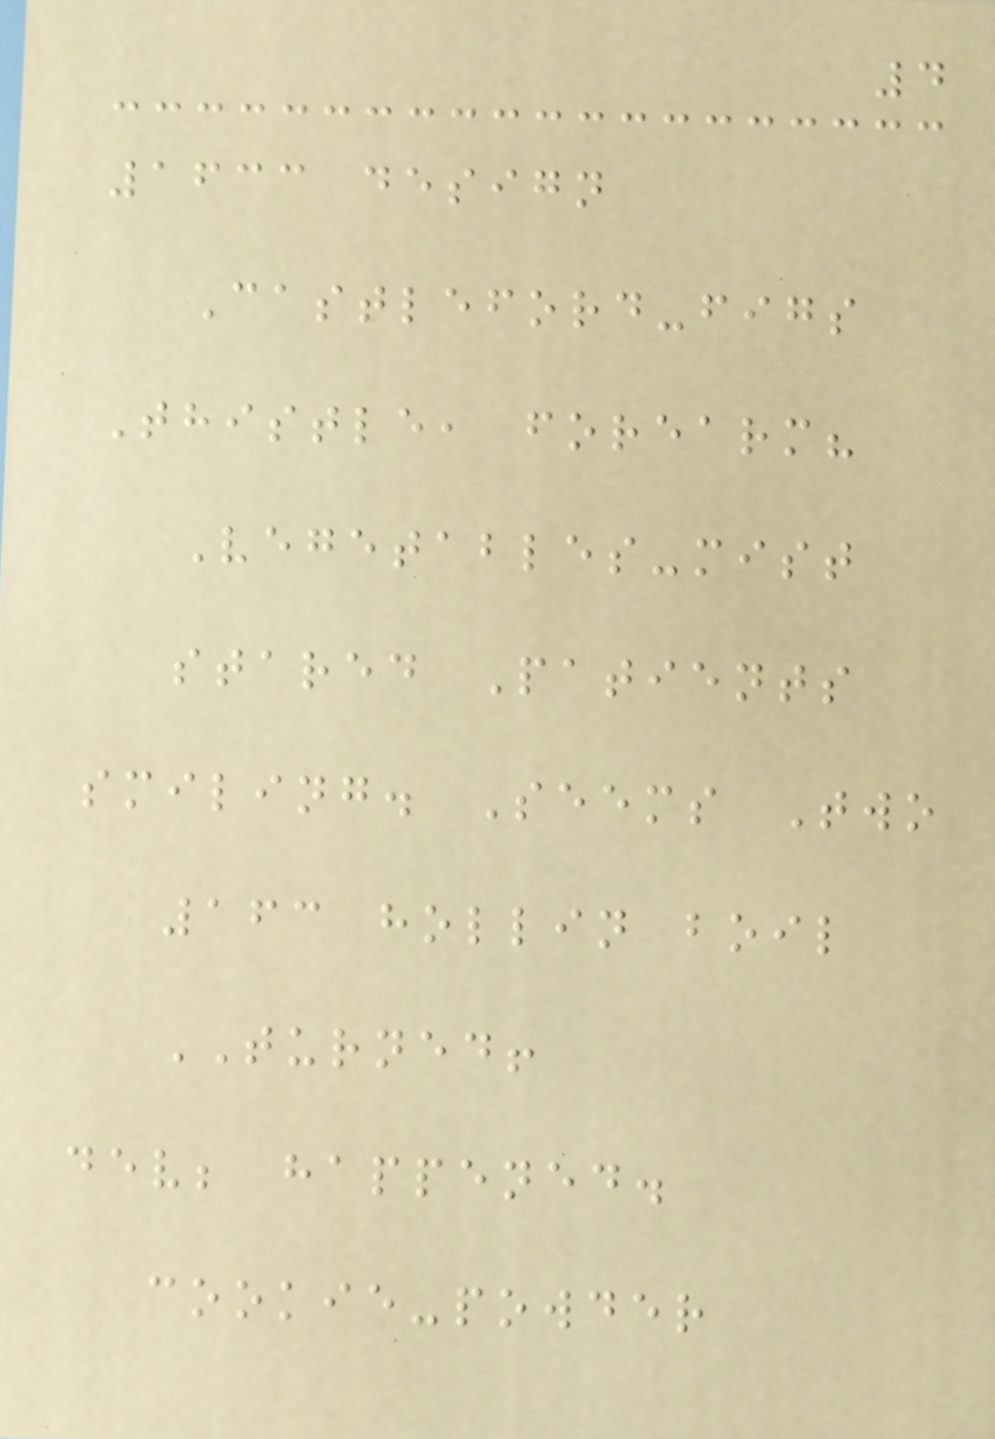4
1633 design
Castleford-figs
Thistle, forearm?
Vegetables-mist
stared Patients
smiling. Seems Two
163 hollin boil
TURNED!
dev; happened.
cookie-powder
